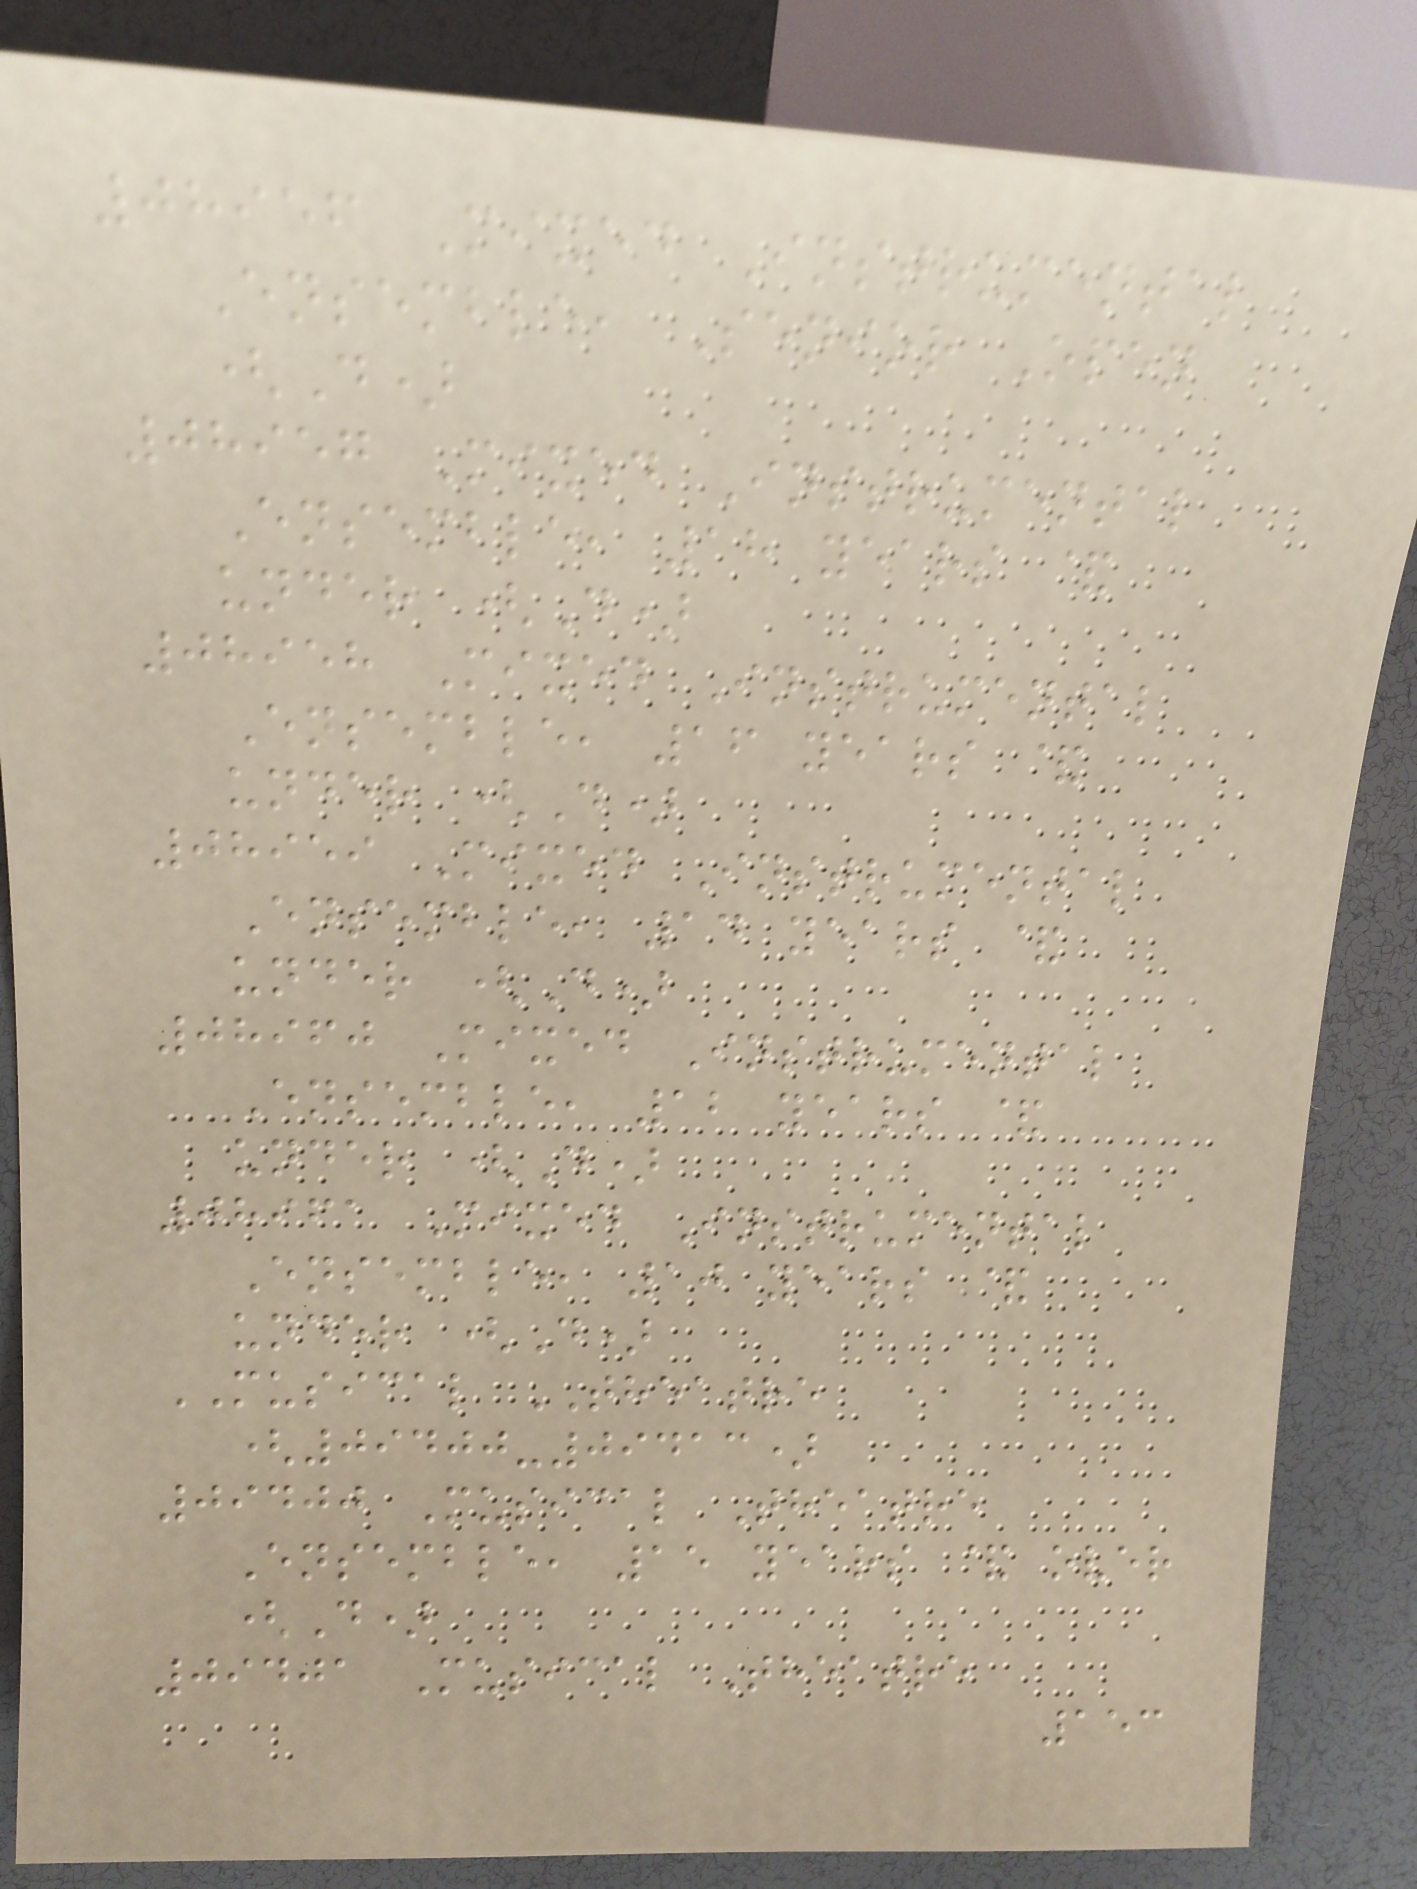08956 Mixed Instrumental
Ensemble, Senior Open
(D)
08957 Mixed Instrumental
Ensemble, 18 years &
under (D)
08958 Mixed Instrumental
Ensemble, 16 years &
under (D)
08959 Mixed Instrumental
Ensemble, 14 years &
under (D)
08960 Mixed Instrumental
Ensemble, 12 years &
under (D)
08961 Mixed Instrumental
Ensemble, 10 years &
under (D)
MUSICAL THEATRE
(09400-09413)
09400 Musical Theatre
Ensemble, 15 years & over
(D)
09401 Musical Theatre
153
